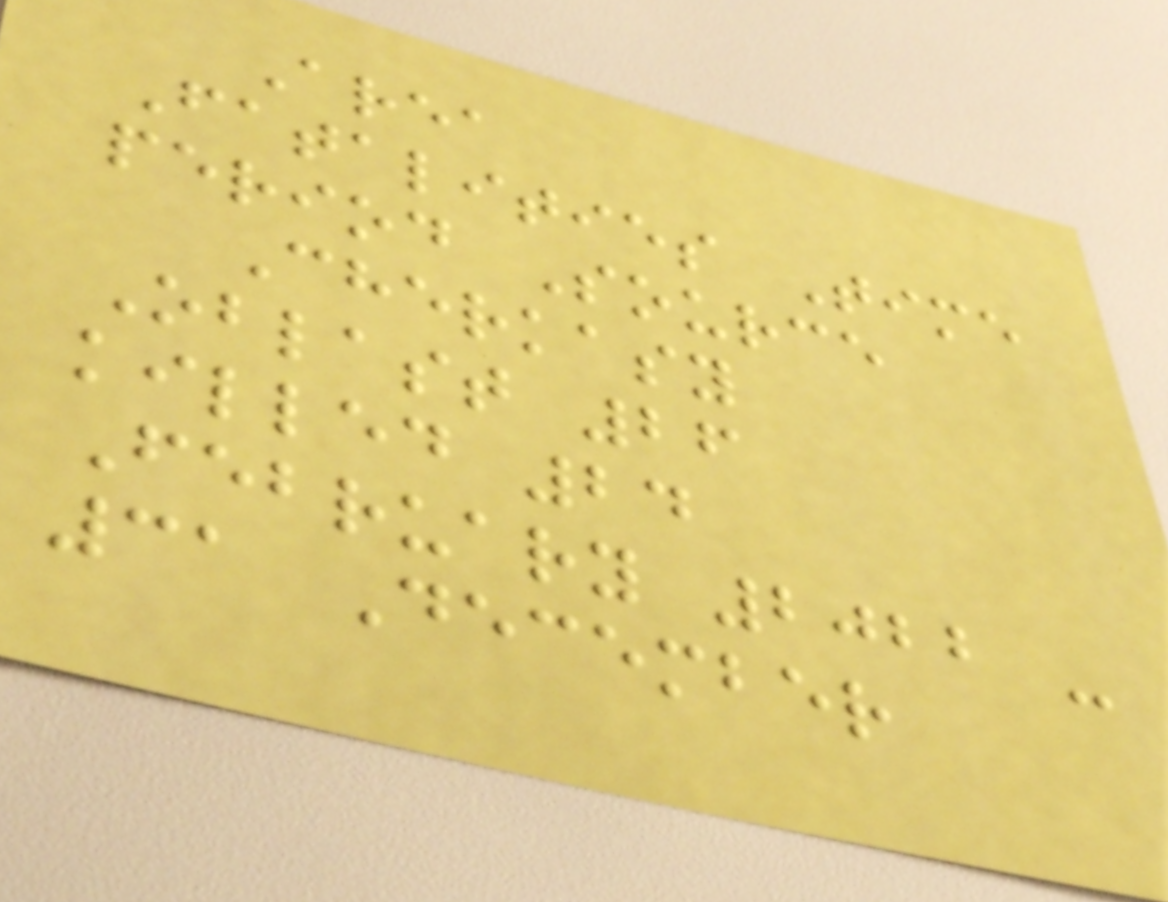Area
Fatalities Time
period Source
Cherkasy
Oblast 26
killed 24
February 2022 -
31 December
